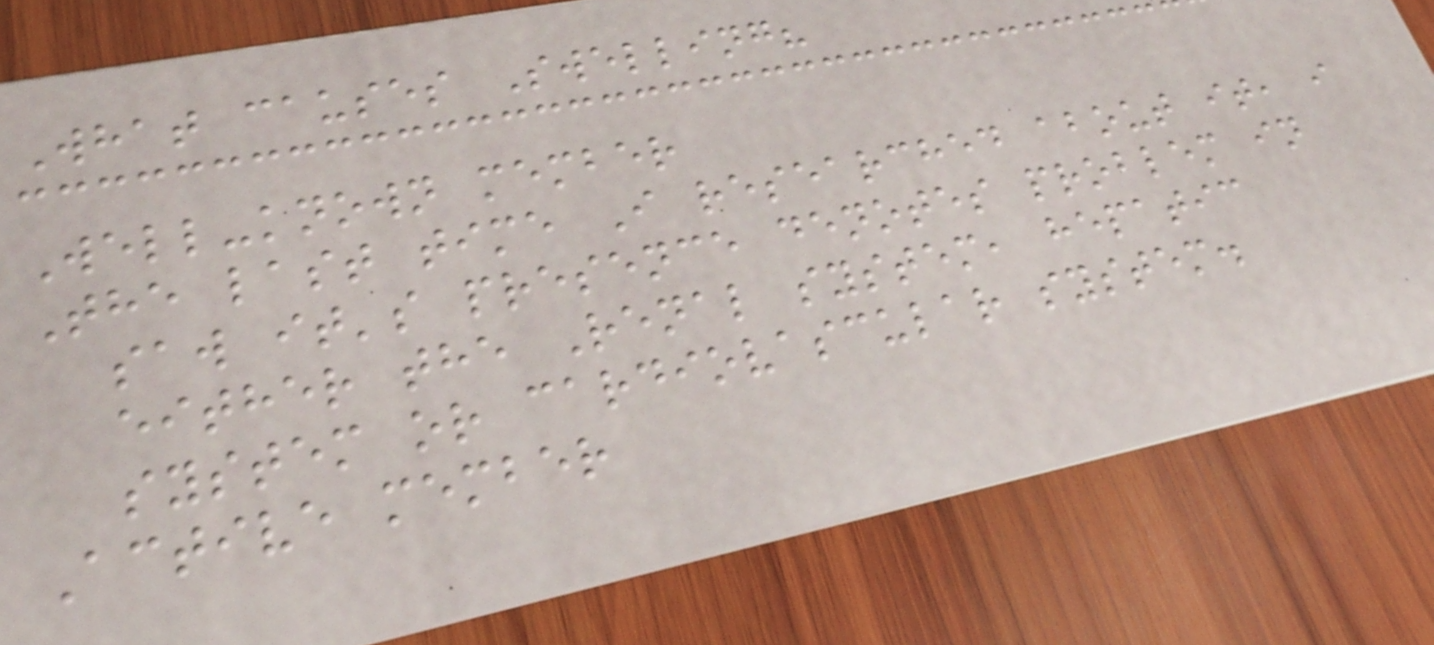What causes Swelling?
Well-known member
The last time I researched about it, i
saw it's presence denotes problem in
either the Renal system, hepatic
system or cardiovascular system.
Active member
